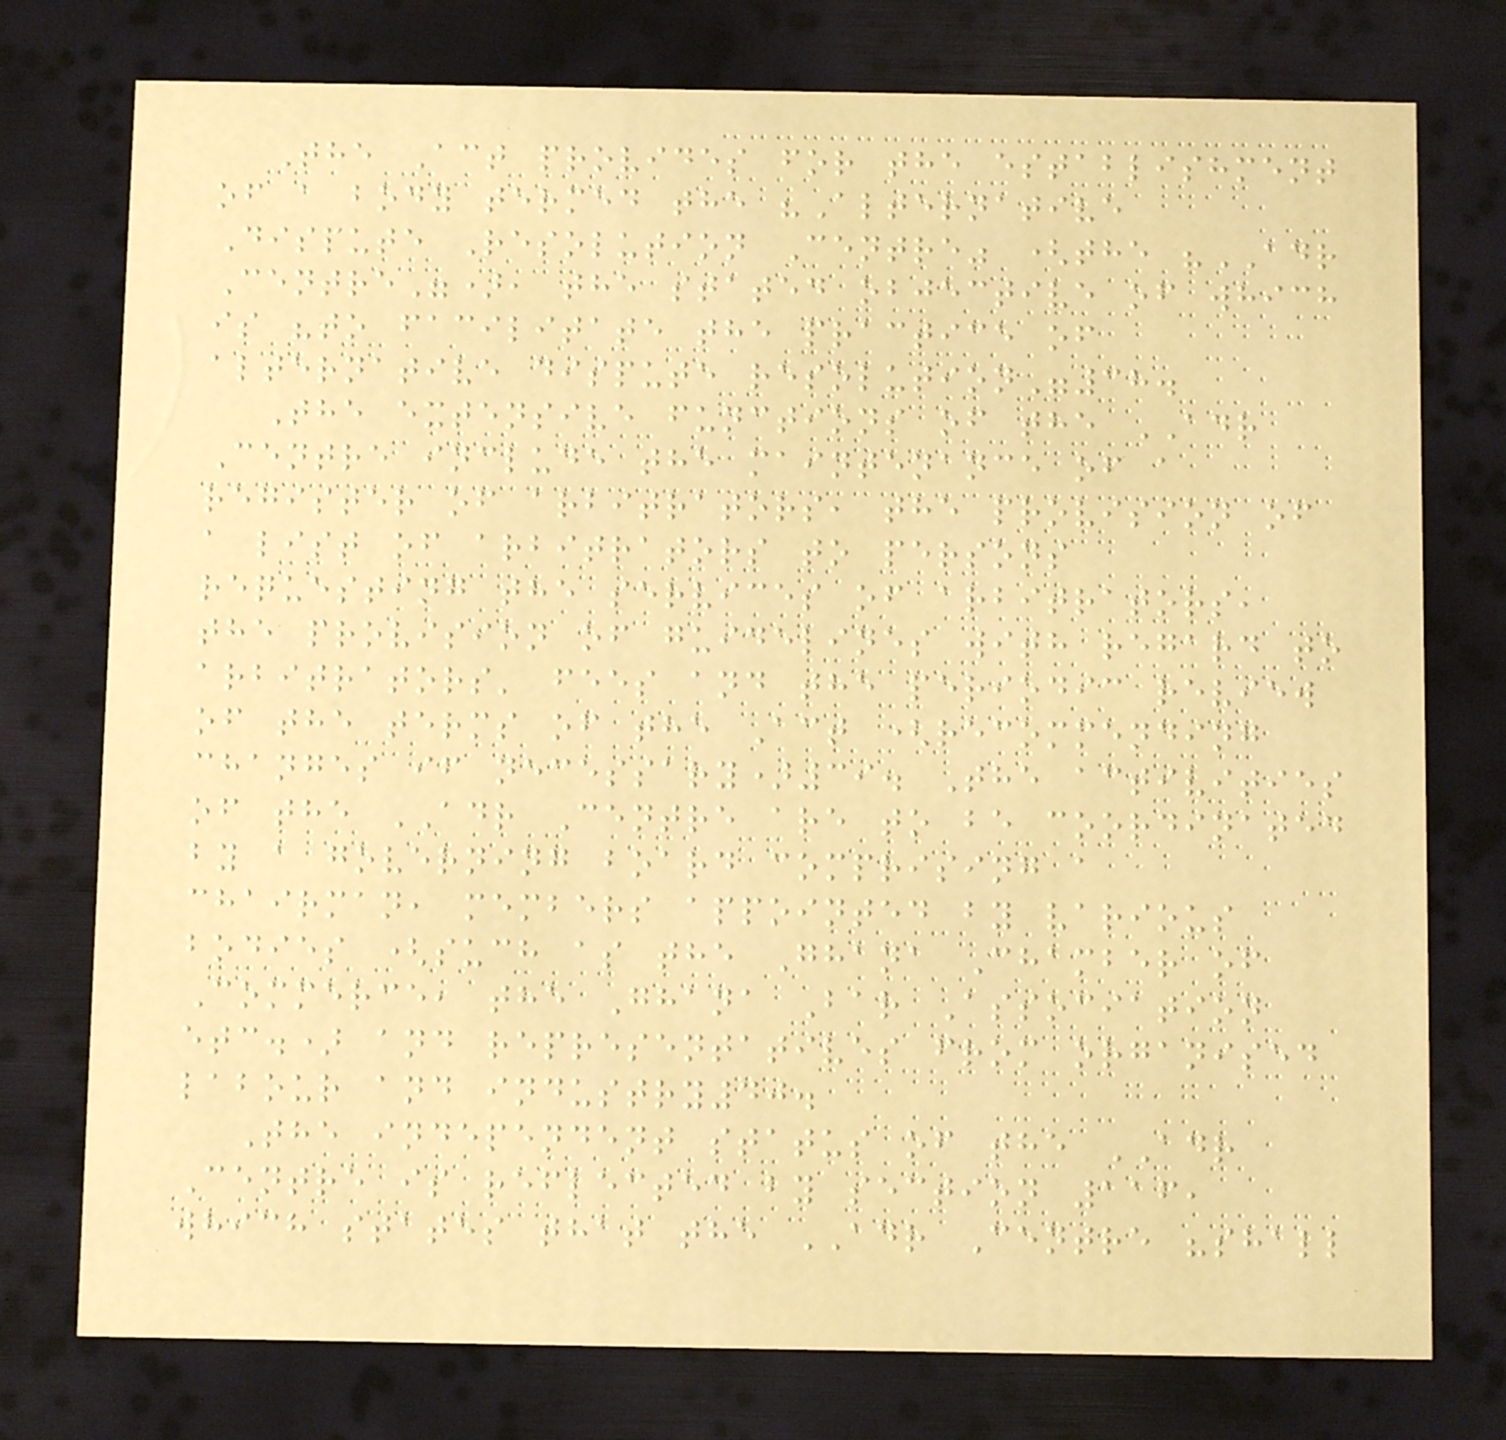The Act provides for the establishment
of a body termed the "Alternative
Dispute Resolution Centre" (the "ADR
Centre"), the stated objective of which
is "to facilitate the practice of
alternative dispute resolution"38.
The extensive functions of the ADR
Centre include the maintenance of a
register of arbitrators, the provision of
a list of arbitrators to persons
requesting the services of arbitrators,
the provision of guidelines with regard to
arbitrators' fees and the periodic review
of the terms of the Act (recommending
changes if necessary)39. The activities
of the ADR Centre are to be coordinated
by a governing board comprising a
chairman, members appointed by various
bodies (such as the Ghana Chamber of
Commerce, the Ghana Bar Association
etc.) and representatives from organised
labour and industry40.
The independent status of the ADR
Centre is reflected by section 116,
which states that the ADR Centre "shall
